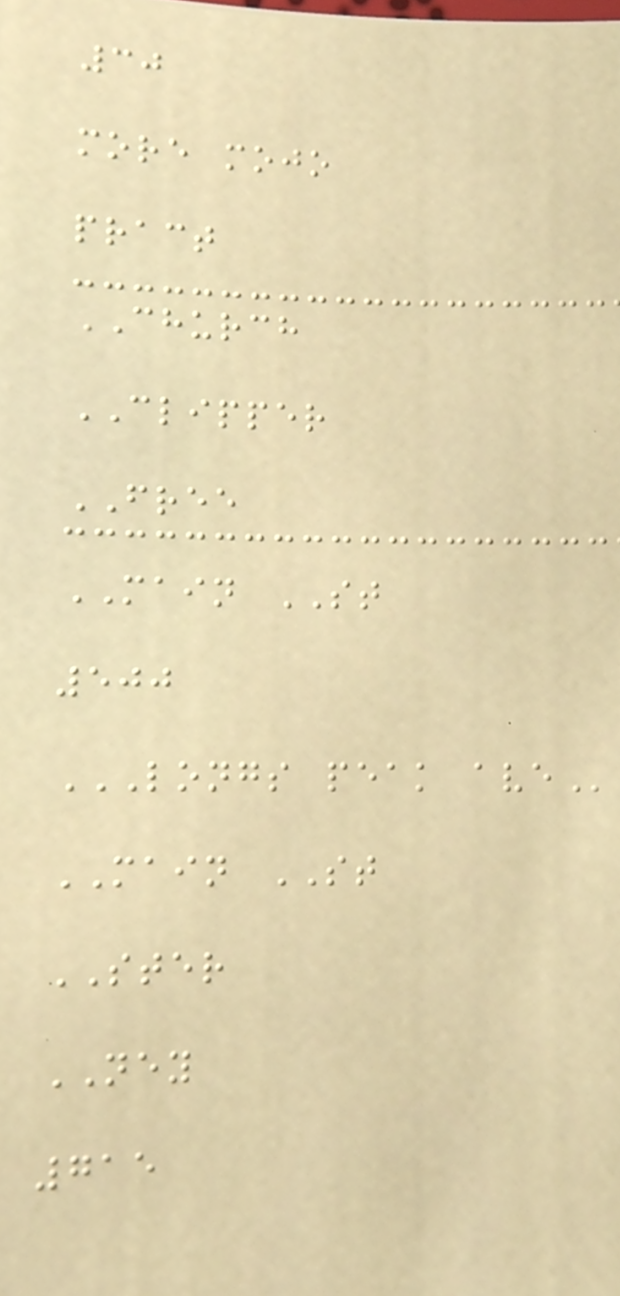30
more mojo
pract
CHURCH
CLIPPER
FREE
MAIN ST
500
LONGS PEAK AVE
MAIN ST
STER
NEY
715
